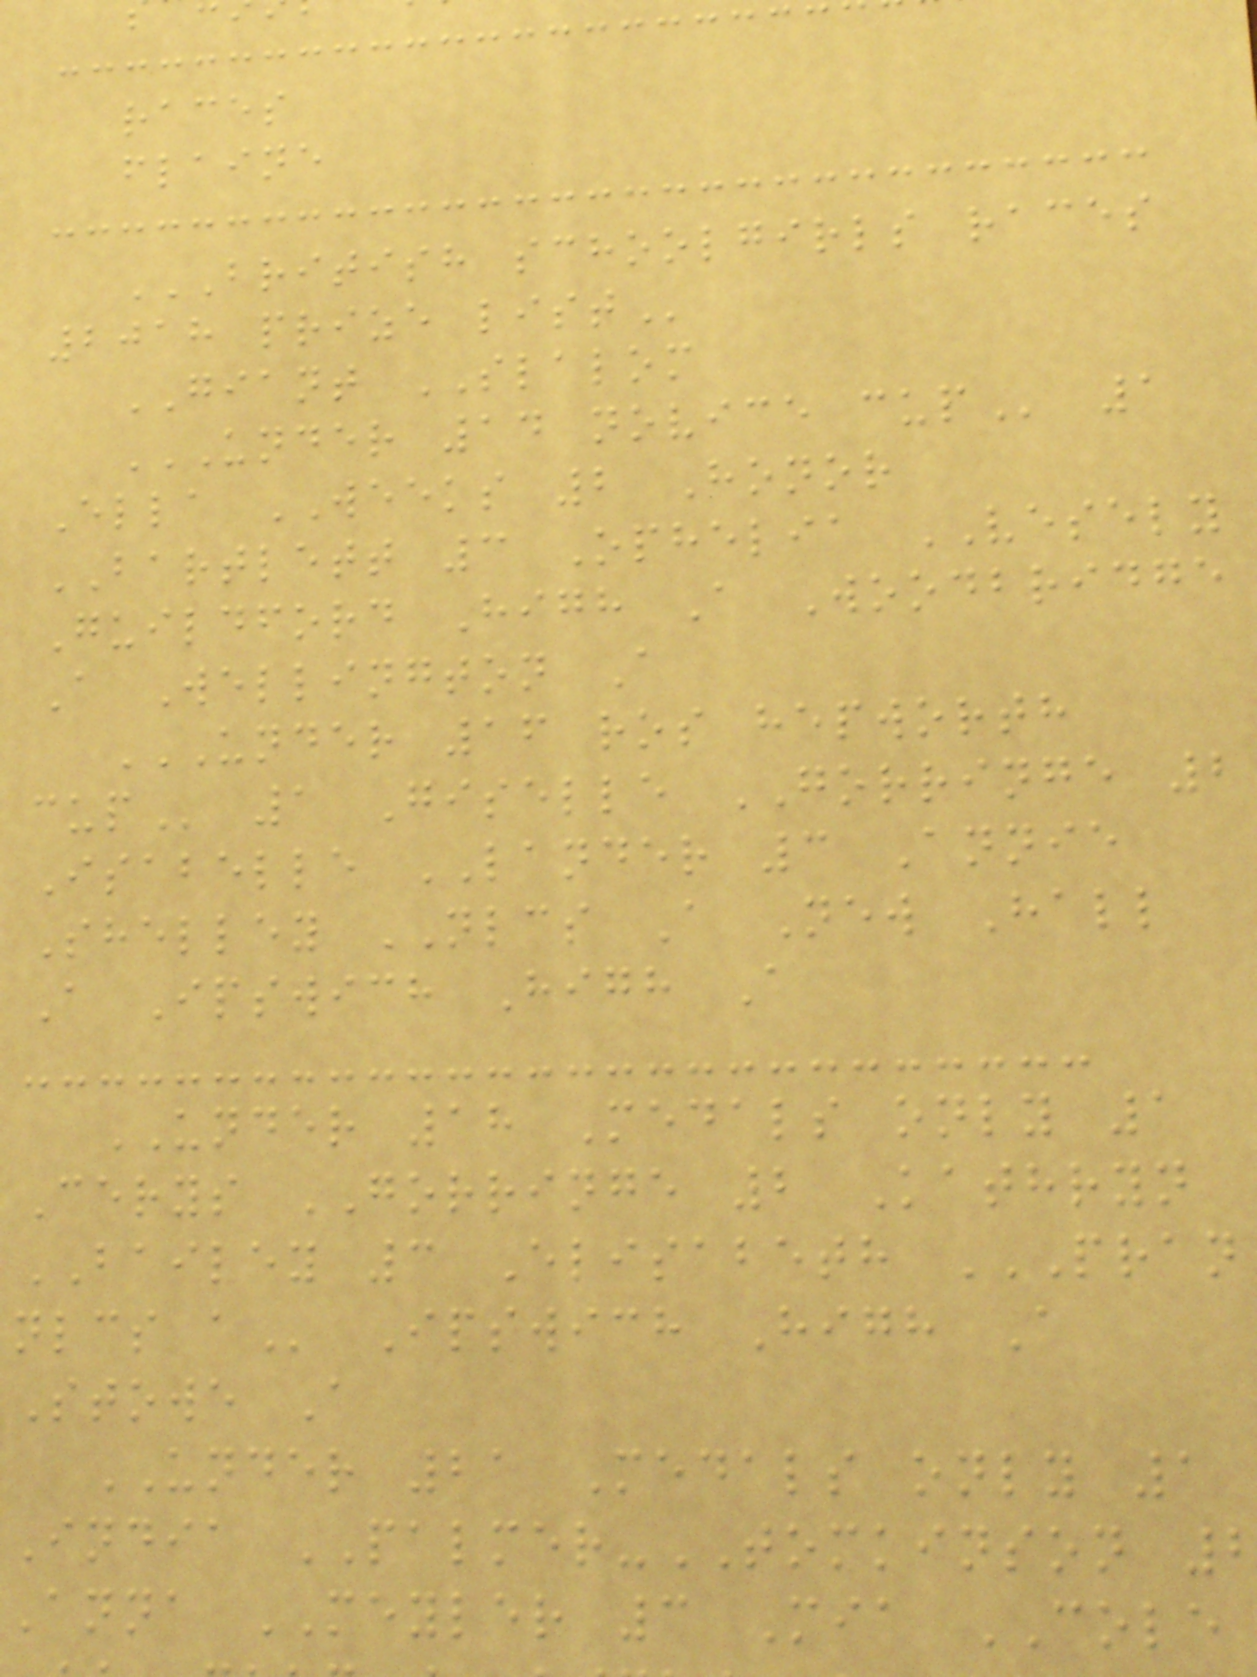races
flaine
BRITISH SCHOOLGIRLS RACES
2018 prize
GIANT SLALOM
UNDER 14 NOVICE CUP 1
Ella WEEKS 2 Honor
BARTLETT 3 Ophelia VESELY
Guildford High A Woodbridge
A Wellington A
UNDER 16 ROS HEPWORTH
1 Giselle GORRINGE 2
Isabelle LANDER 3 Annie
Shelley NLCS A New Hall
A Ipswich High A
UNDER 18 Medals only 1
Cerys GORRINGE 2 Kathryn
BAILEY 3 Elisabeth PRAN
Stowe A
UNDER 21 Medals only 1
India PALMER-TOMKINSON
Anna MEYLER 3 Mia COLE
